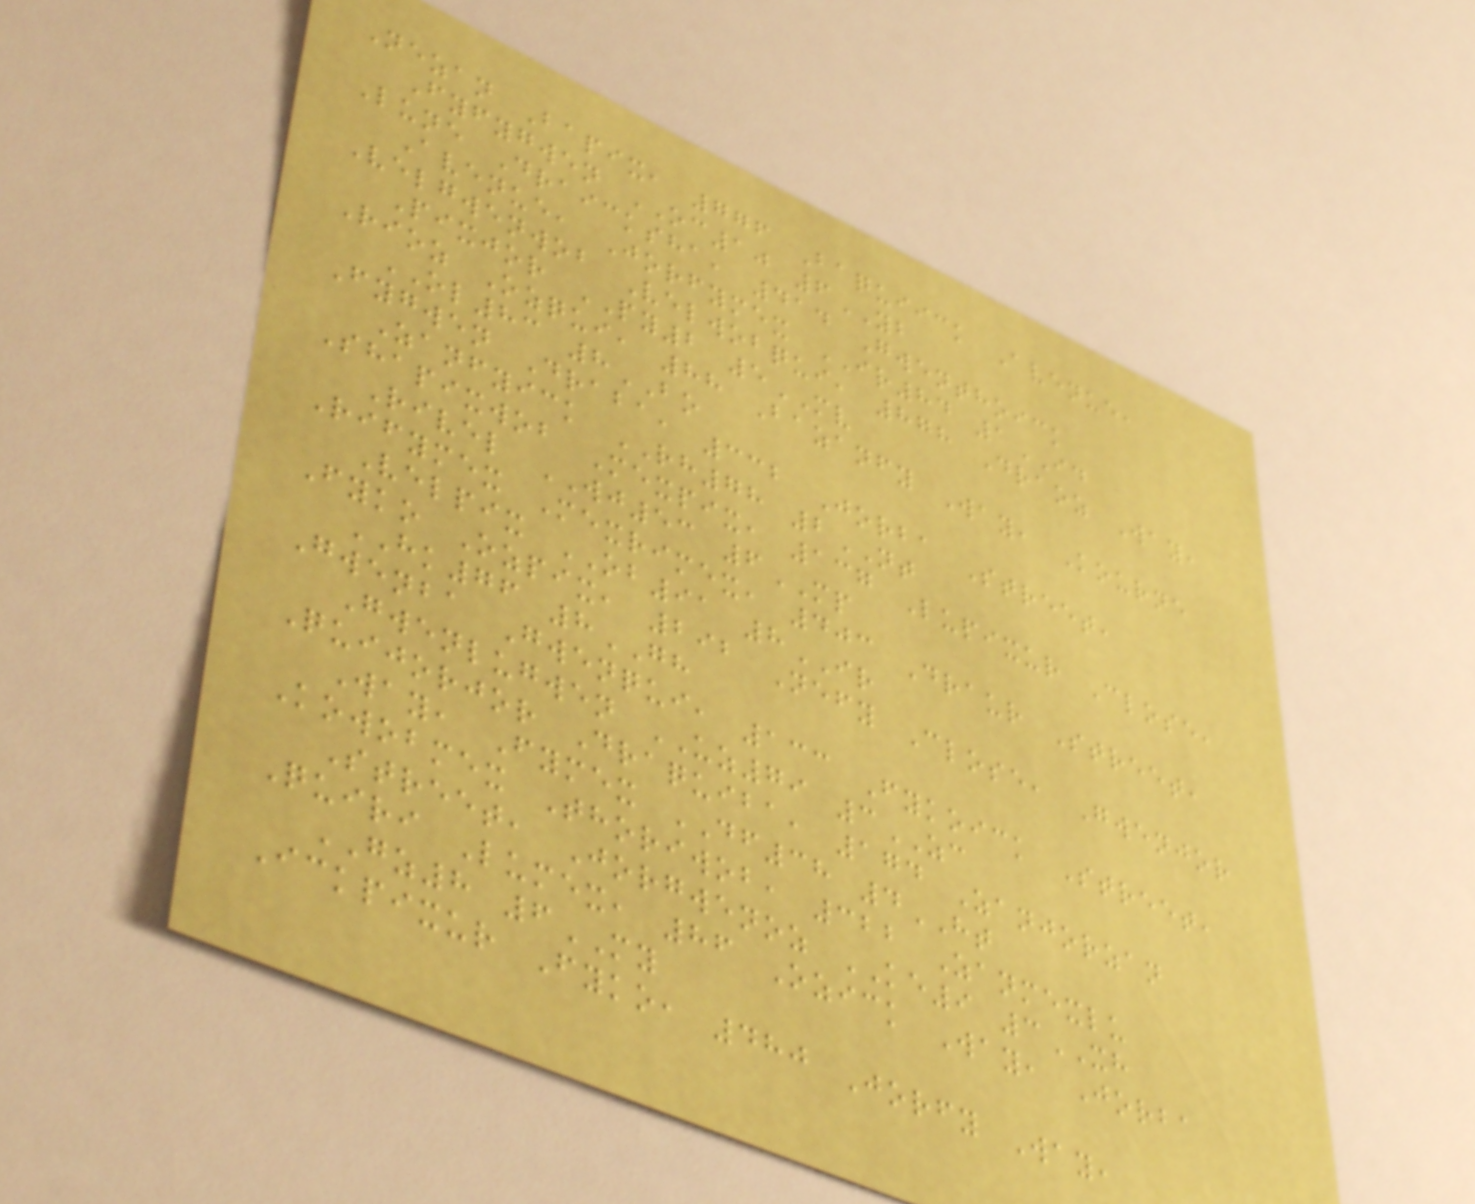Nezan Bapix, 776 Baquiick Avenue,
Fyfygwen OC10 6YB
Lune Draicksha, 414 Gwenthoick
Avenue, Jorfymex IR84 1ID
Velgwenwob Velwobqui, 878 Draoz Way,
Pixjor PY2 5MV
Rioz Ozqui, 88 Bazanfy Way, Kourne
OL83 8BO
Fygwen Draba, 332 Jorba Street,
Zanfyick RH78 2NT
Shapixwob Mexpix, 137 Lupixur Close,
Rivel WJ53 6MP
Rifymex Mexrimex, 403 Draur Street,
Velpix OB91 8IR
Fyko Ozpix, 292 Nefy Close, Gwenjor
HK76 8GH
Gwenba Gwenqui, 133 Fykoick Street,
Gwenlugwen UZ79 3ZC
Quijorjor Draquiba, 174 Zanjorzan
Way, Fymex DF38 4HT
Kowobmex Thoriwob, 322 Zanmexlu
Street, Jorgwenoz KE9 3XH
Quiri Lumex, 86 Ozick Way, Jorba
GZ8 6MY
Ickpixur Fyko, 480 Jorfy Way,
